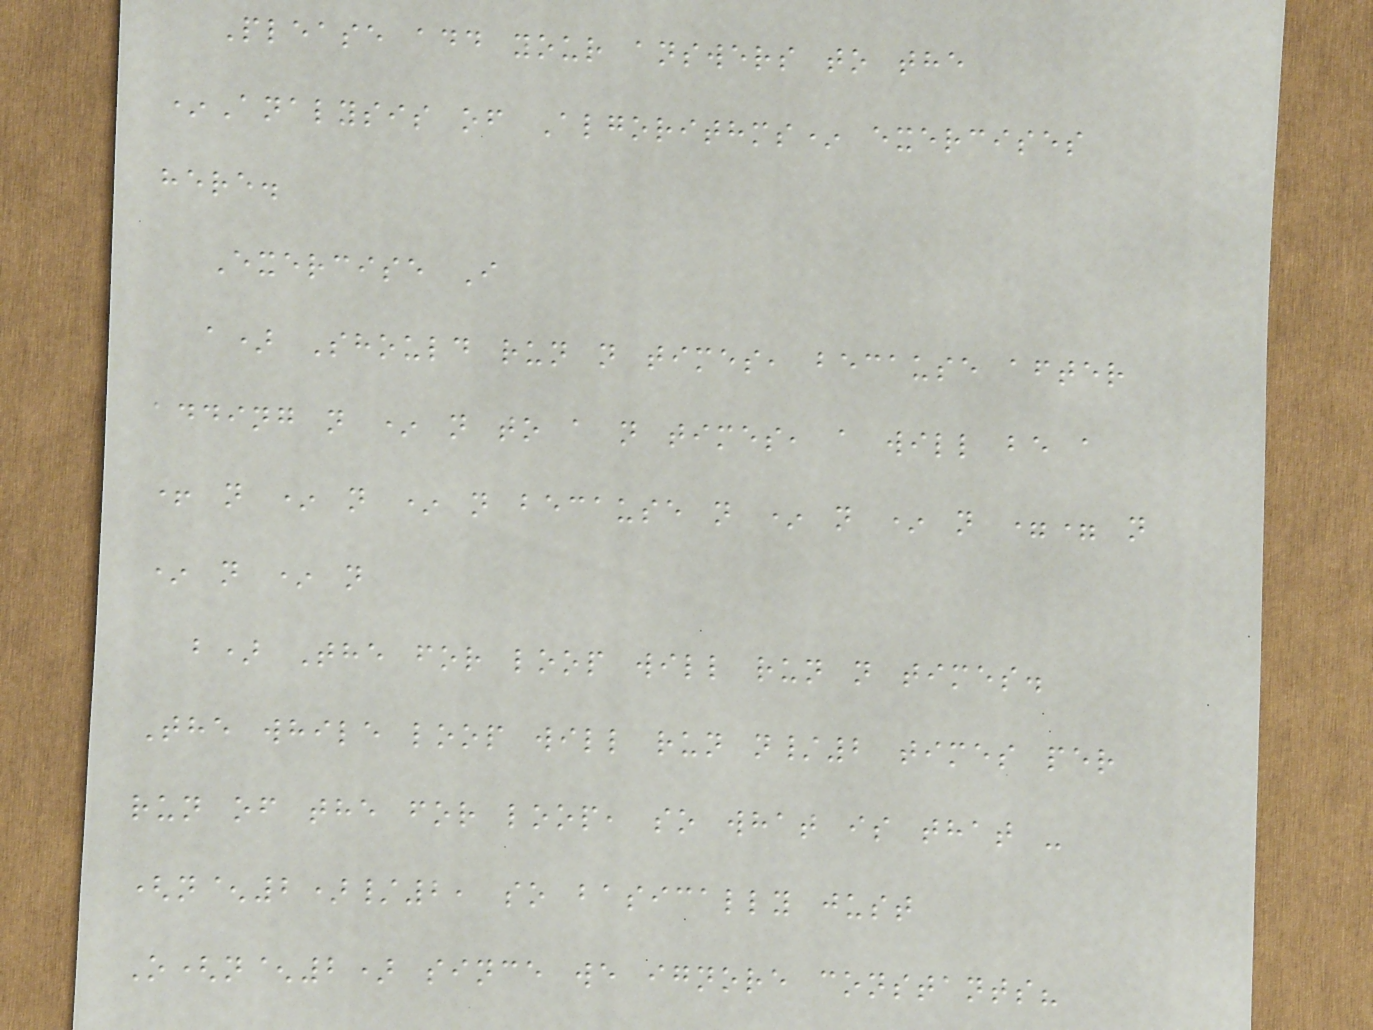Please add your answers to the
*Analysis of Algorithms* exercises
here.
Exercise I
a) Should run n times, because after
adding n * n to a n times, a will be a
+ n * n * n because n * n * n == n
* n * n
b) The for loop will run n times.
The while loop will run n/2 times per
run of the for loop, so what is that -
(n^2)/2, so basically just
O(n^2) since we ignore constants?
